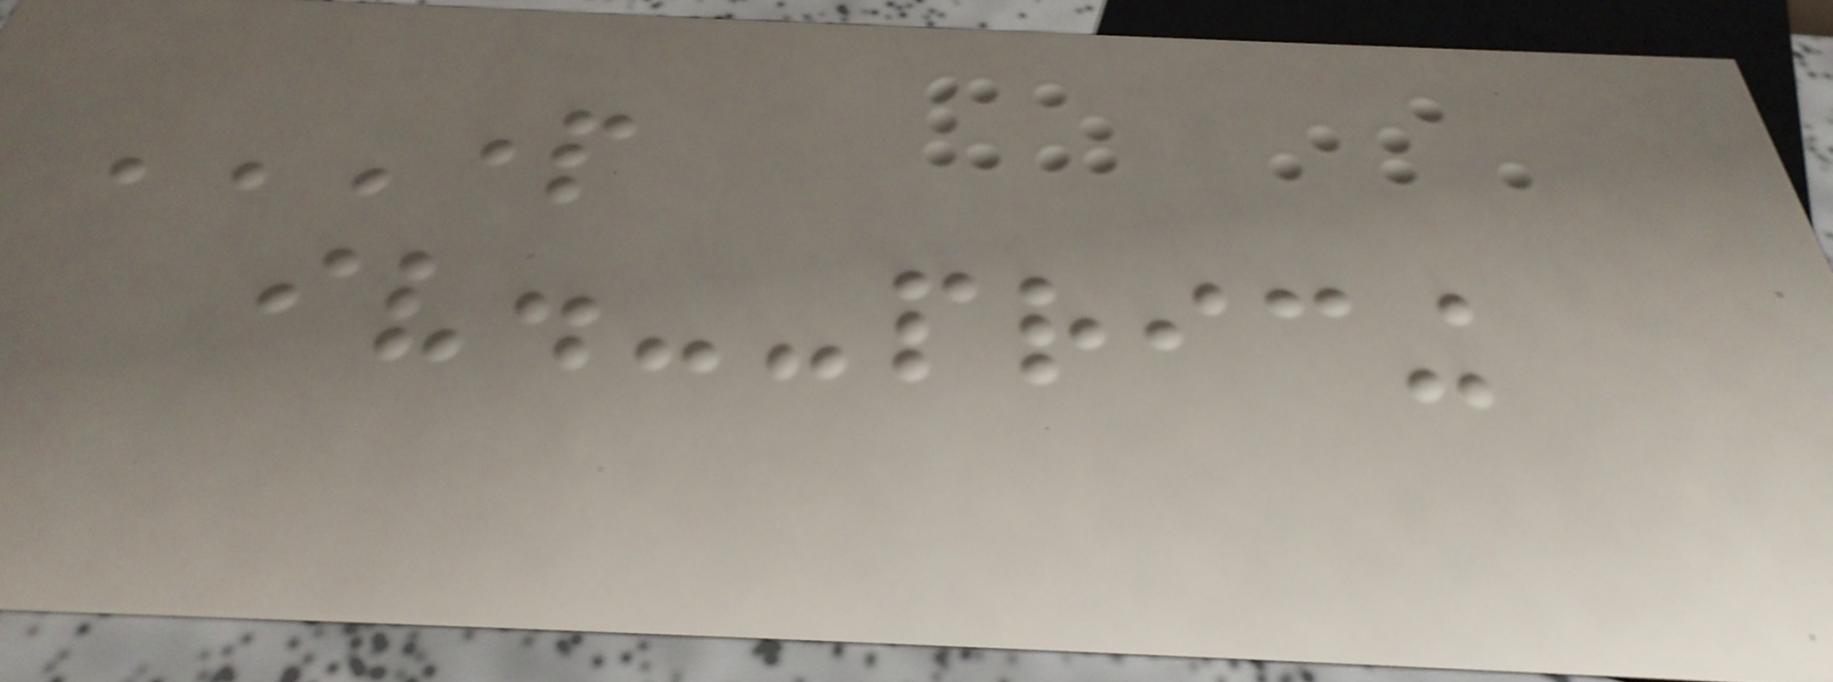PART
IV.--PRICING
